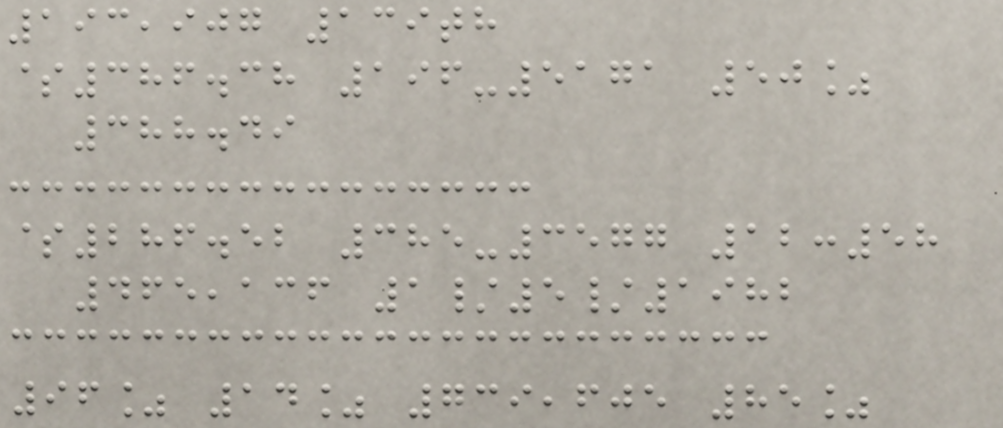193,907 139th
$386.38 196-5171 50%
388.49
$286.52 385-3577 12:58
465,136 1/5/1982
96% 14% 739,605 85%
